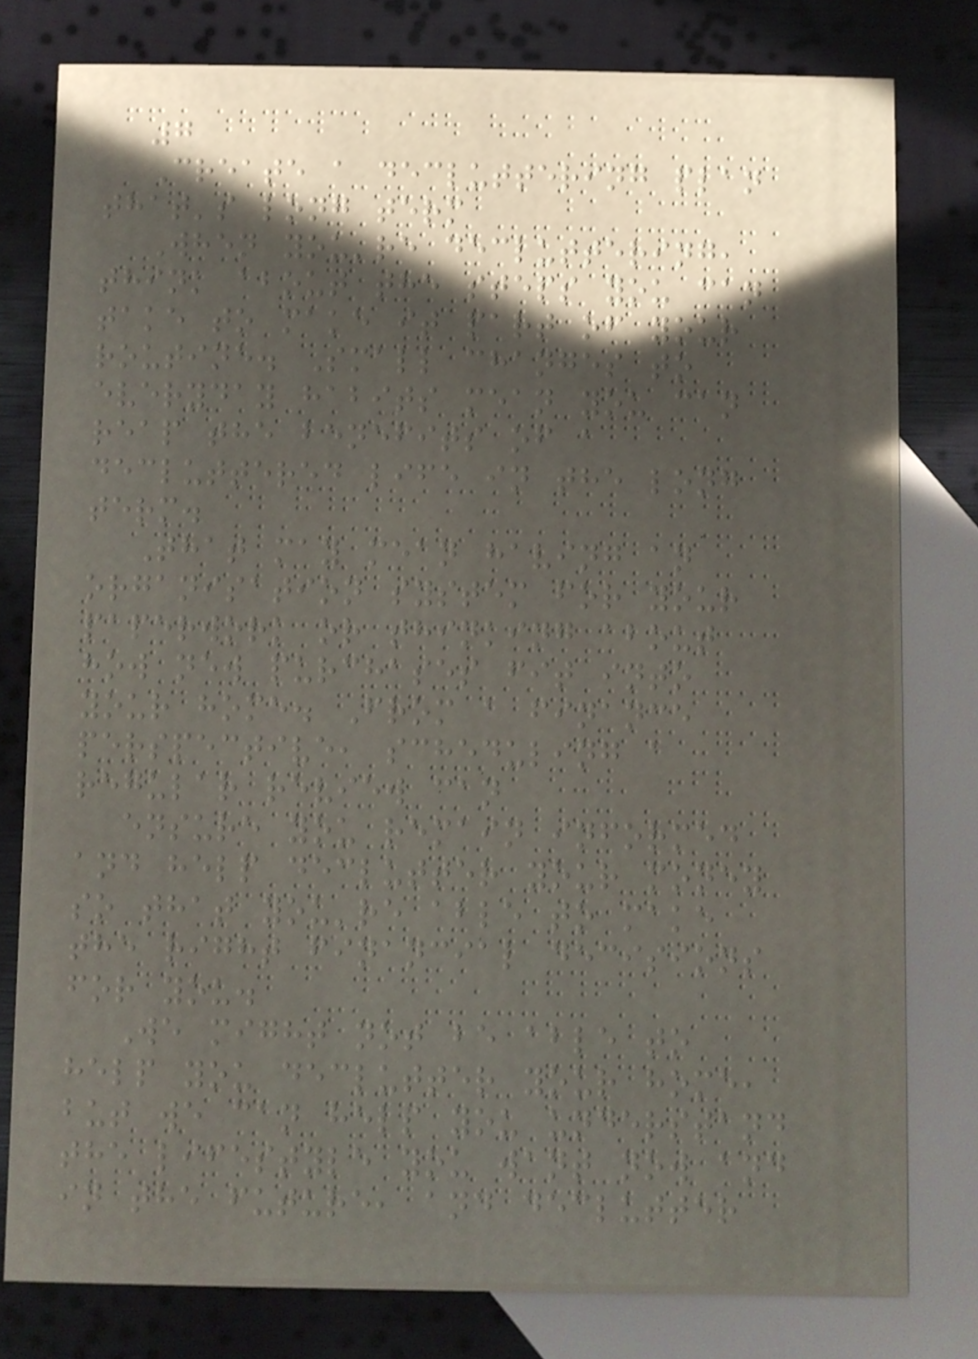7
Create a decluttering plan
that's long term
When you're decluttering,
think about the steps you can
take to make it part of your
routine. Small changes to
everyday habits mean you can
reap the benefits of a
decluttered life in the long
term.
That may mean having an
organisation system for your
paperwork or thinking about
how new purchases fit into
your home. From a finance
perspective, scheduling a
regular review can
ensure you remain informed
and help declutter your money
so that you're able to make
the right financial decisions
for you.
We might not be able to
help you declutter your home,
but we can help you understand
the lifestyle you want now and
in the future, and declutter
